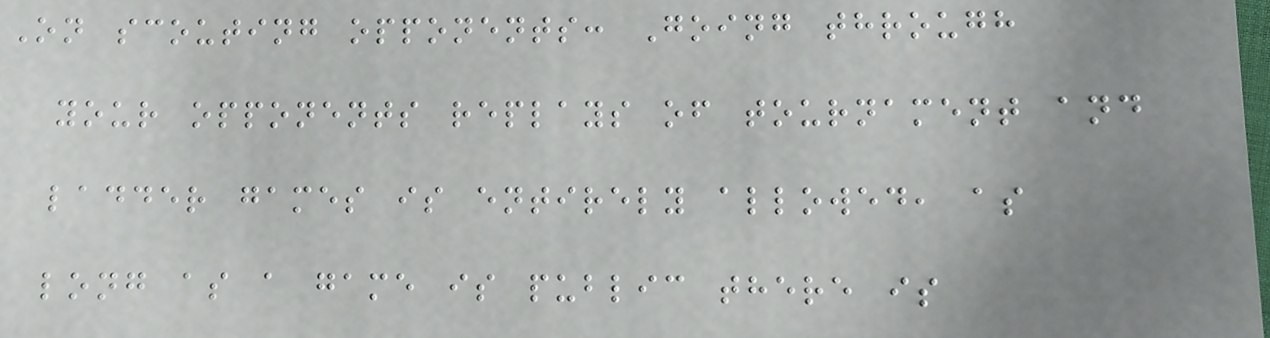On scouting opponents: Going through
your opponents replays of tournament and
ladder games is entirely allowed, as
long as a game is public there is
